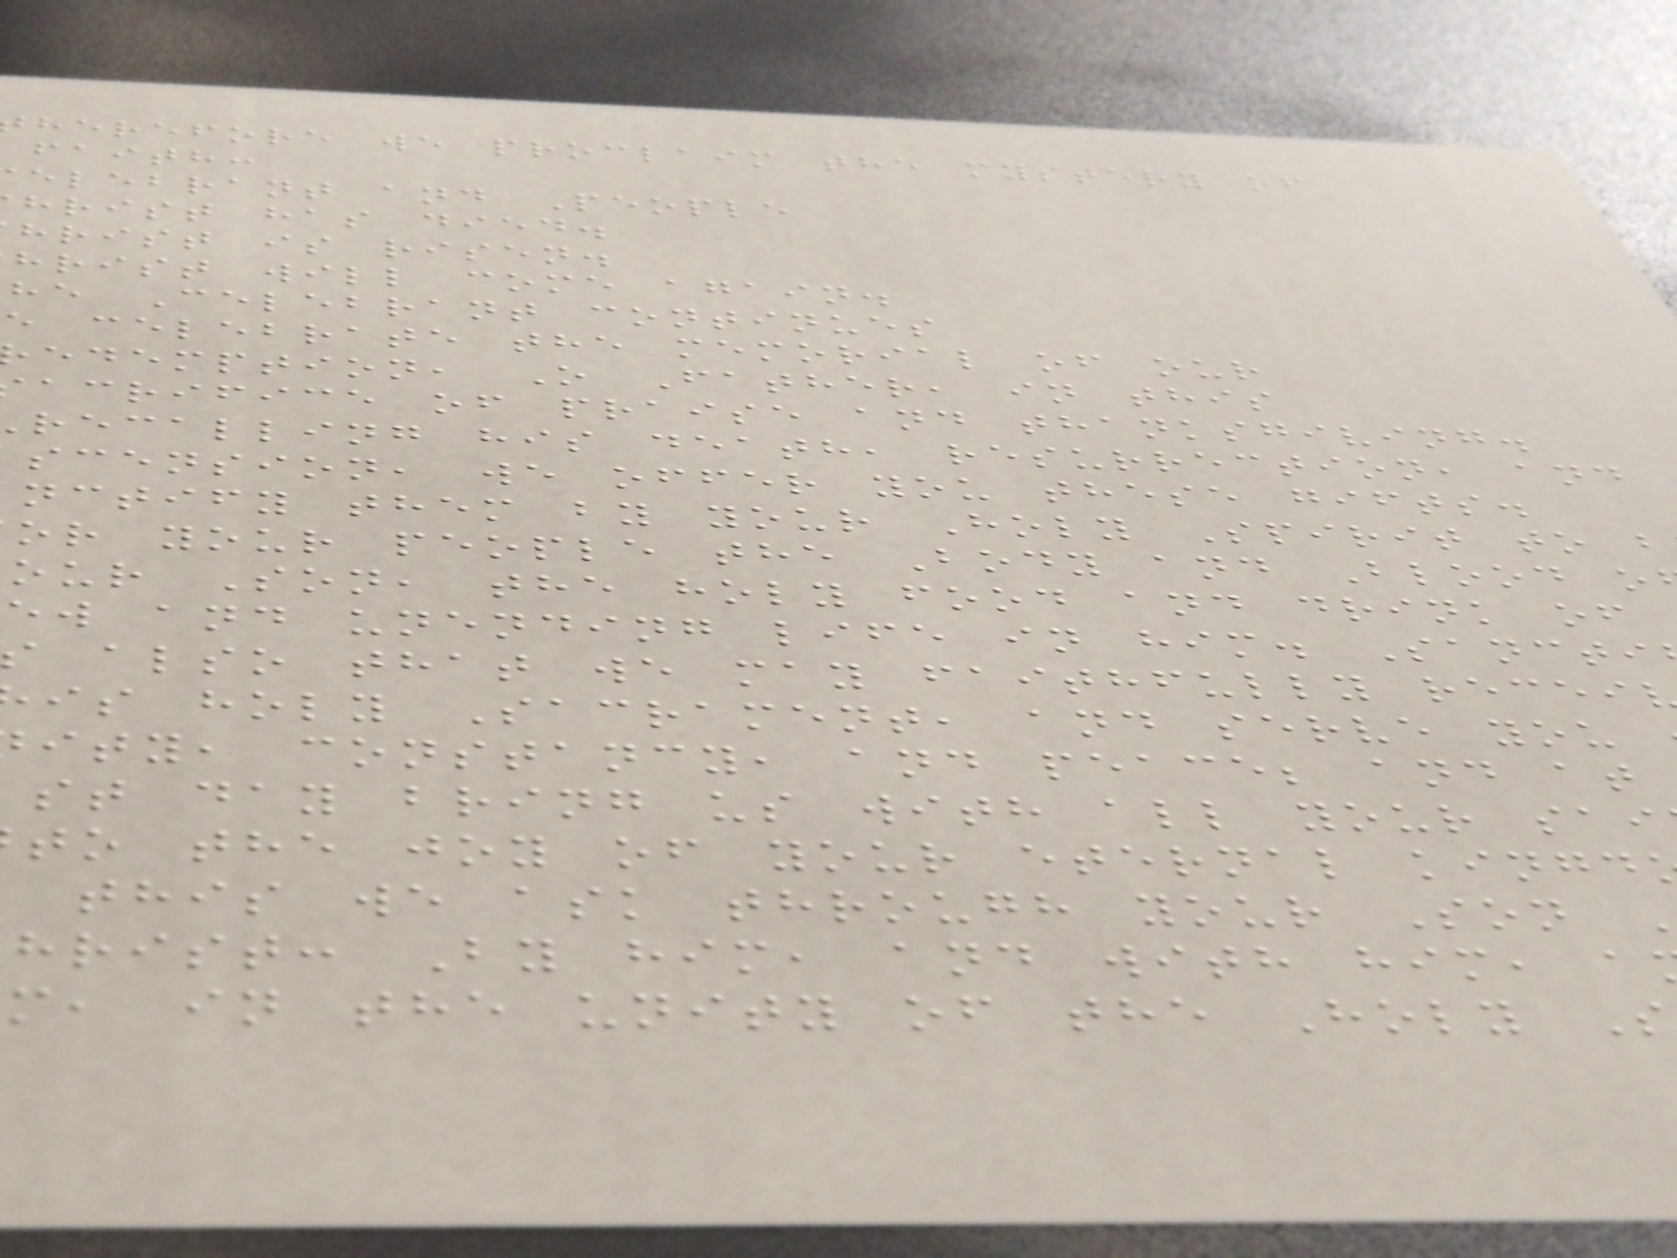herefore we proclaim the mystery of
faith:
elebrant and People
hrist has died.
hrist is risen.
hrist will come again.
he Celebrant continues
e celebrate the memorial of our
edemption, O Father, in this
acrifice of praise and thanksgiving.
recalling his death, resurrection, and
scension, we offer you these gifts.
nctify them by your Holy Spirit to b
or your people the Body and Blood o
our Son, the holy food and drink of
ew and unending life in him. Sancti
also that we may faithfully recei
is holy Sacrament, and serve you
ity, constancy, and peace; and at
st day bring us with all your sai
to the joy of your eternal kingd
this we ask through your Son
hrist: By him, and with him, a
m, in the unity of the Holy S
